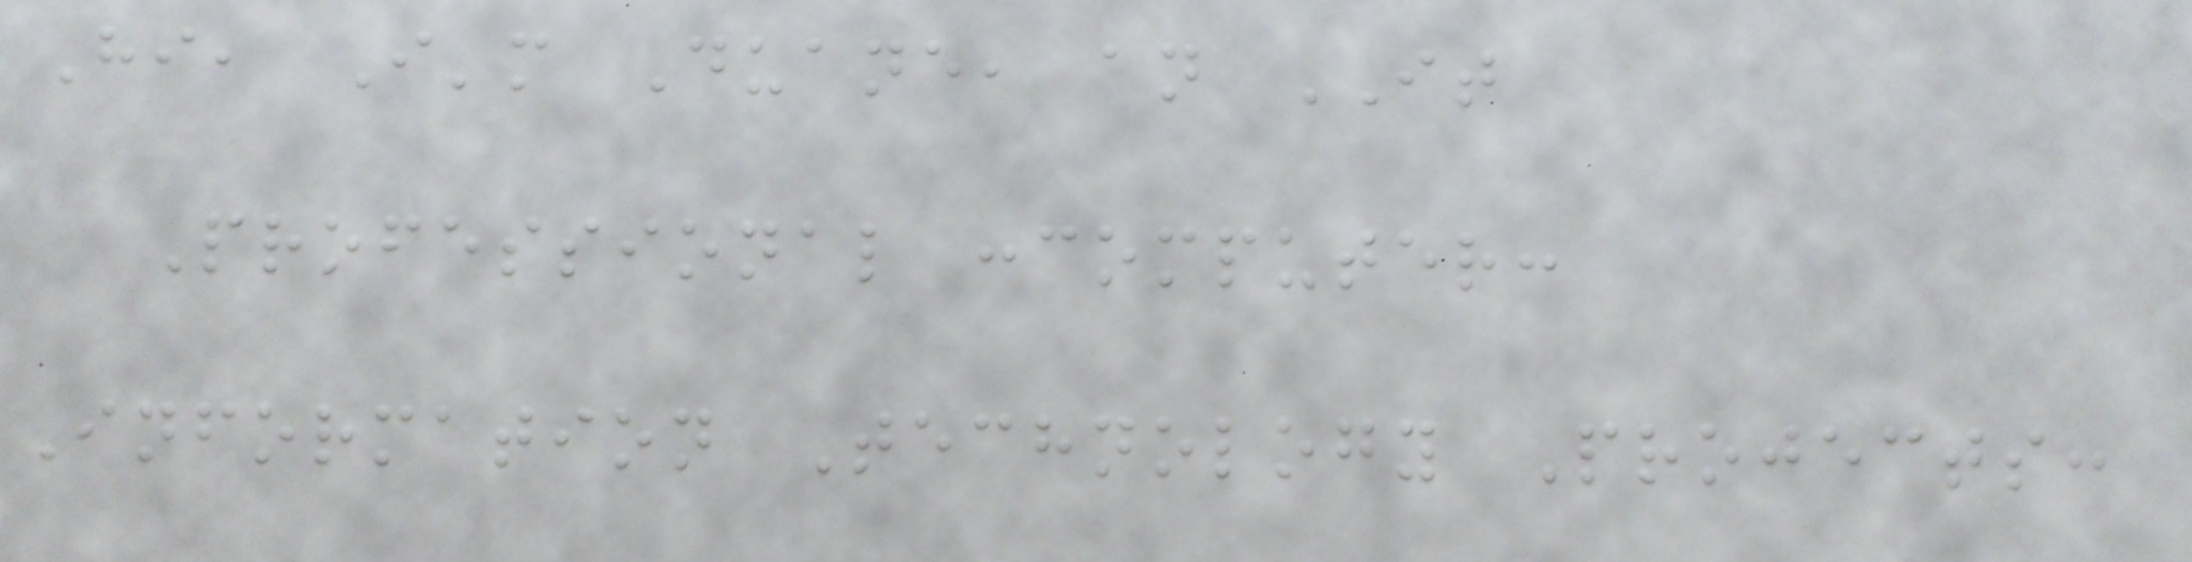Hi, I'm Duane, an IT
Professional :computer:
Information Technology Projects:
